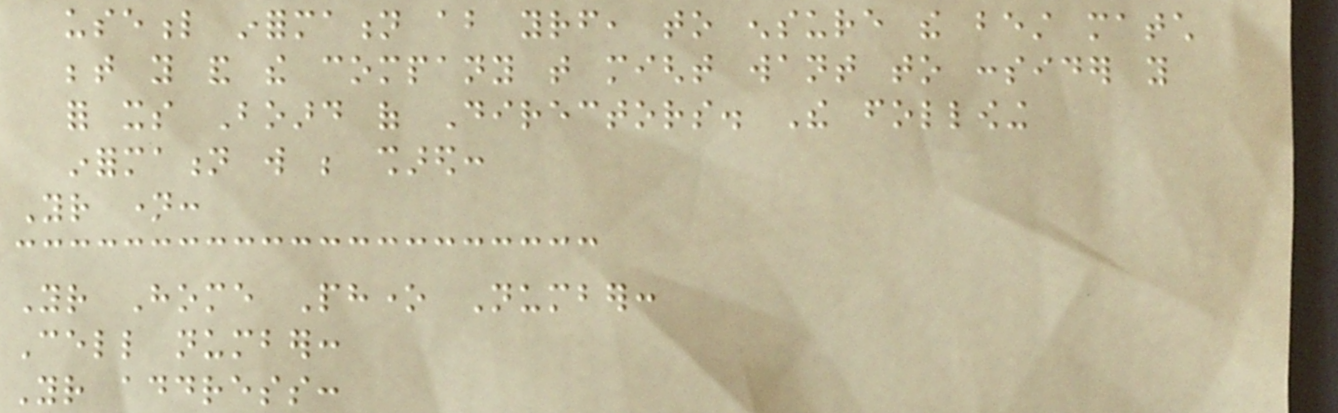useful information about yourself, to ensure the best match
between you and the company that might want to consider you
for its Board of Directors. The following
information will be shared:
Your name:
Your Home Phone Number:
Cell number:
Your address:
